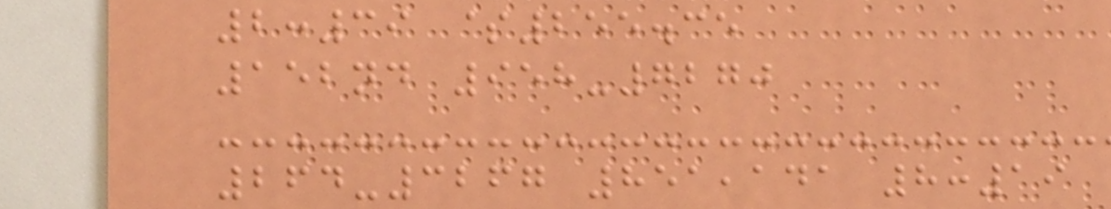2:39 $255.35
152nd 958-7270
264-3267 851,141 8:19
